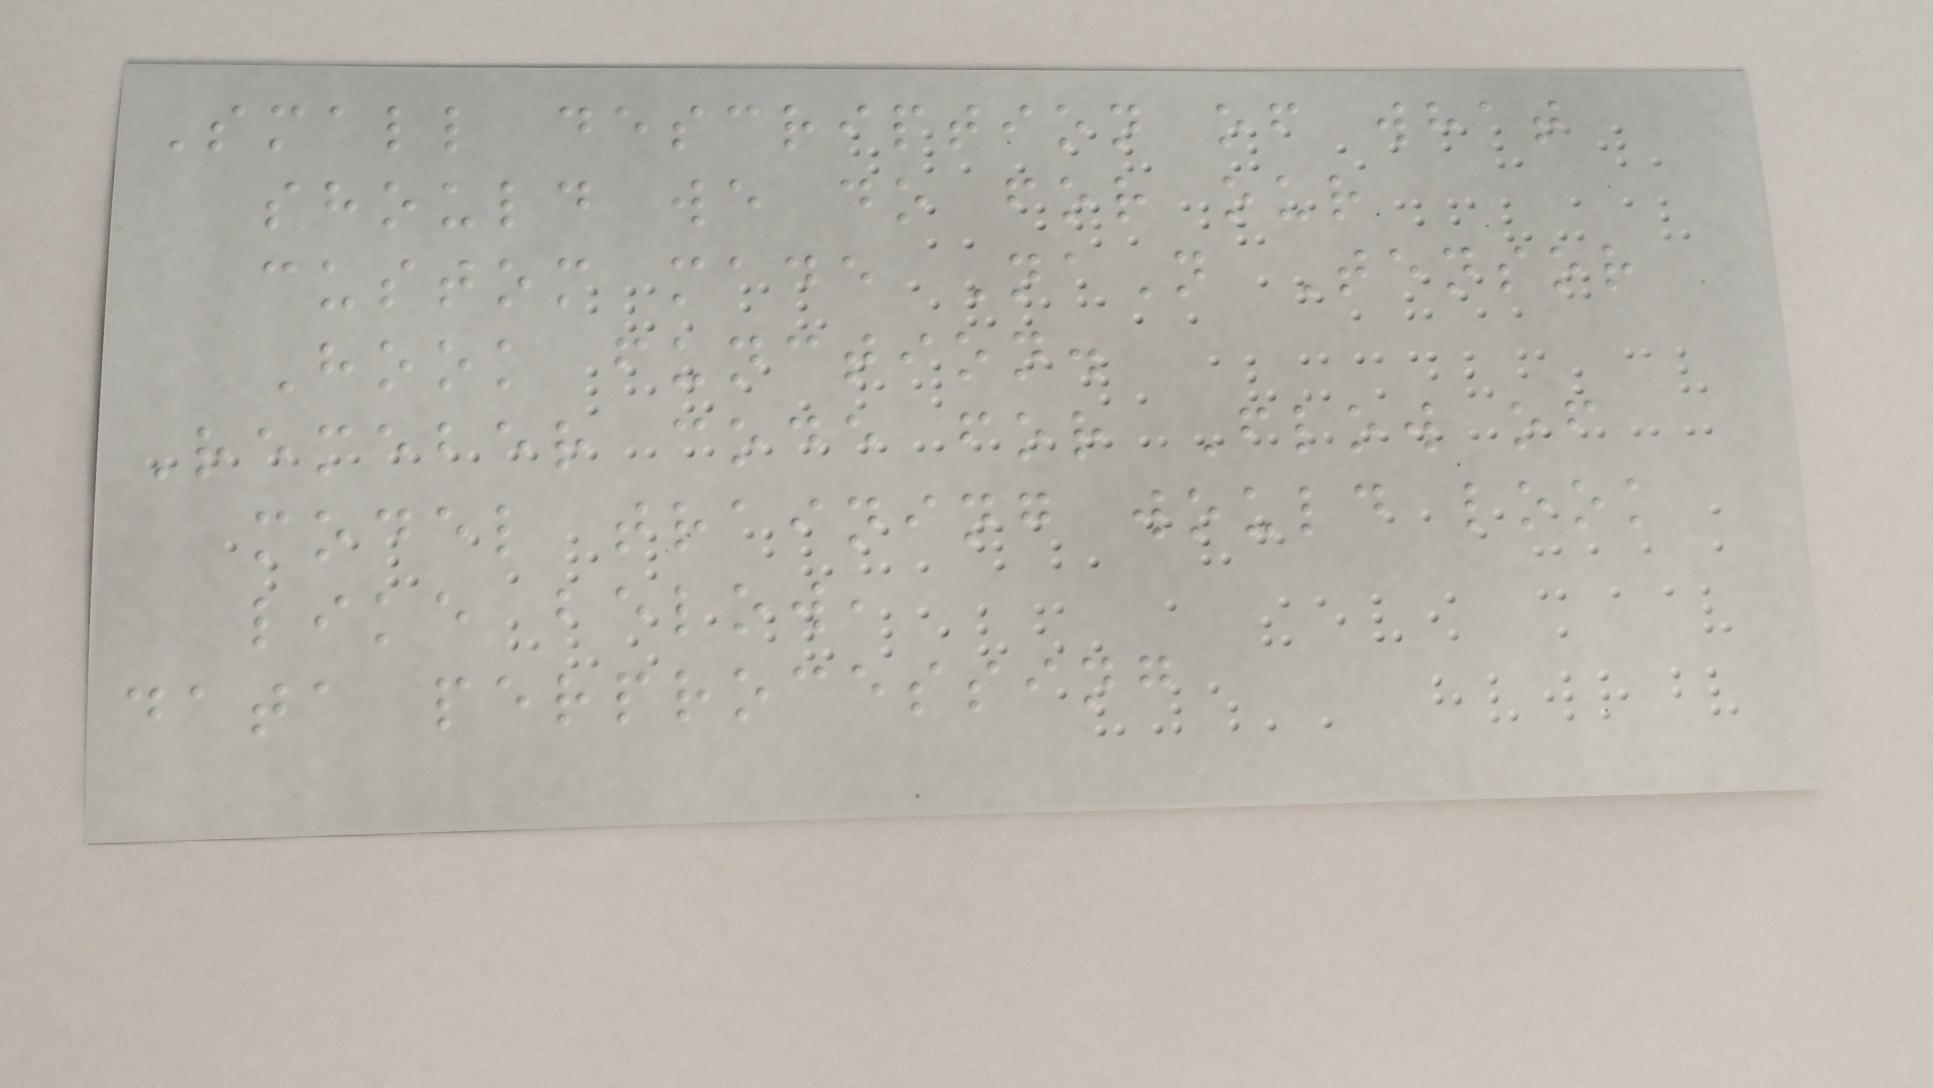Small description of what
should we do for our
custom made NaN Tensor
Hook function.
Remeber code for Flow of
model training would look
like below,
data perprocessing
